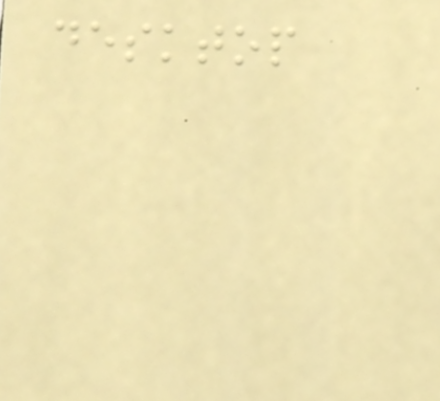desktop
